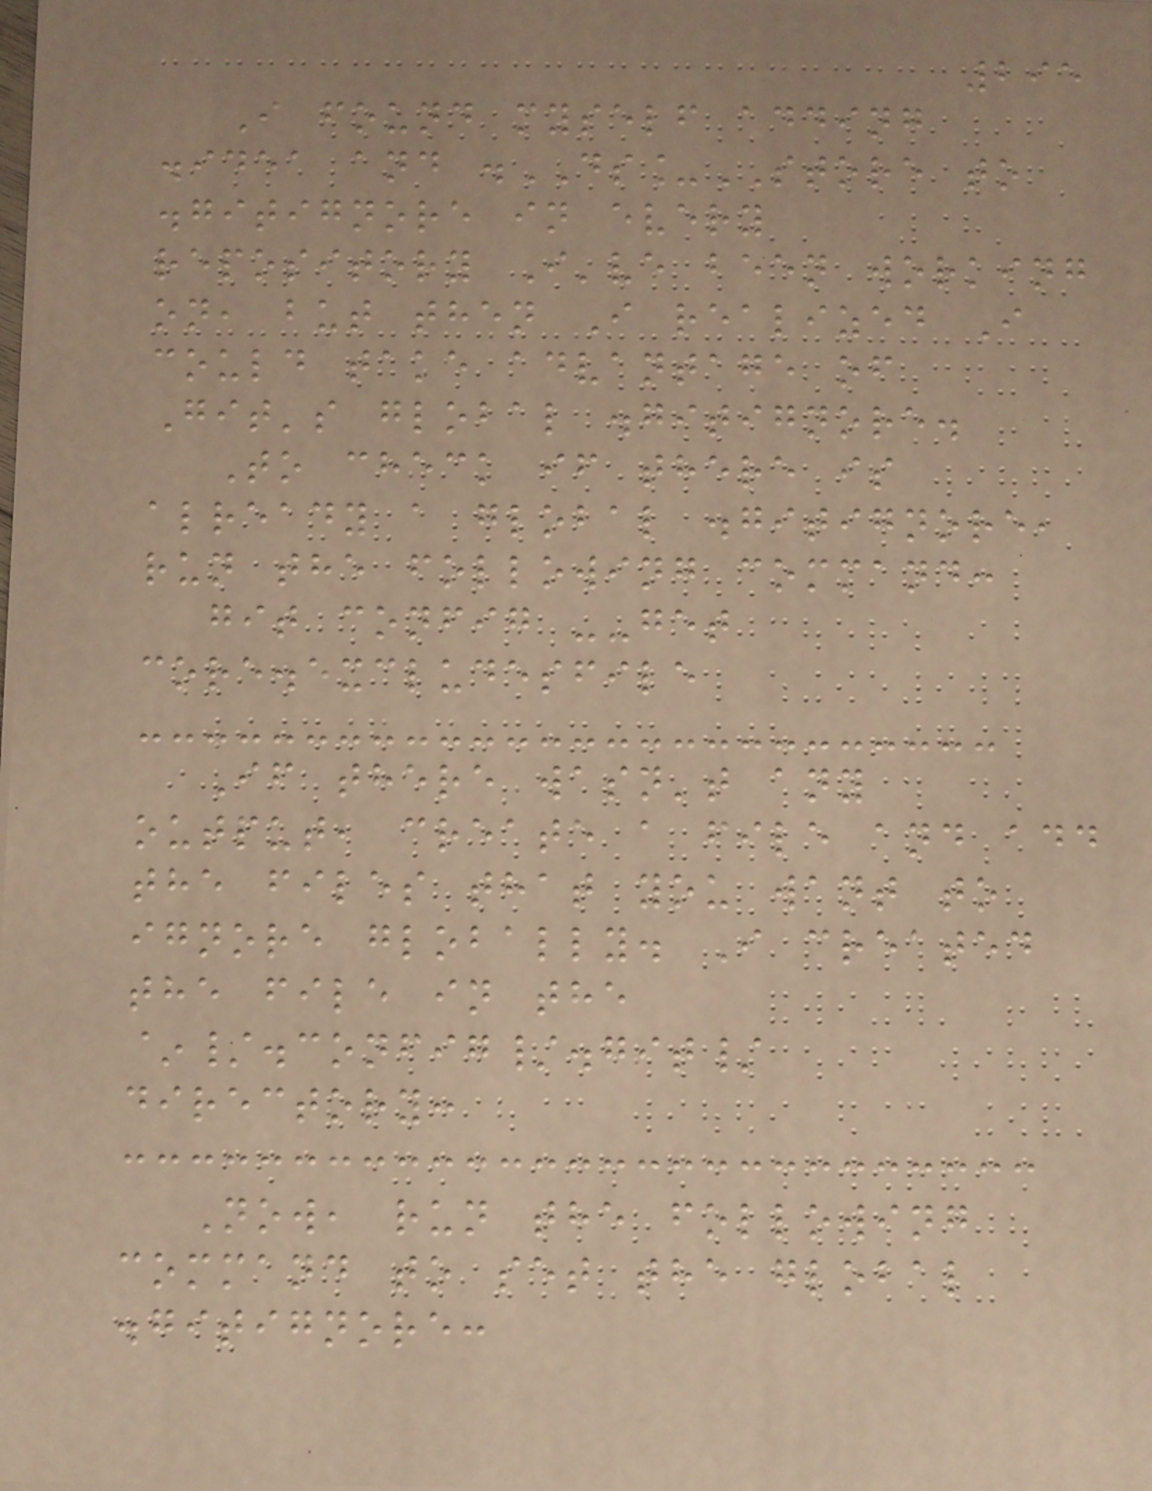295
I found myself adding
.idea and .DS_STORE to
.gitignore in every
repository I've been working
on, but then I realized I
could take advantage of
Git's global .gitignore.
To check if there is
already a global .gitignore,
run the following command:
git config --get
core.excludesfile
If there wasn't any
output, create a file and add
the files that you want to
ignore globally. I created
the file in the
~/.config/.git/
directory:
Now, run the following
command to set the global
.gitignore:
